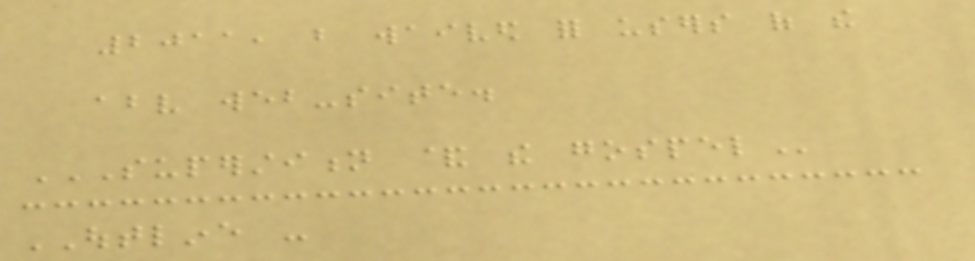2011, but waived for users of the
above web-site.
SUPERSTITION & THE GOSPEL
OUTLINE -
